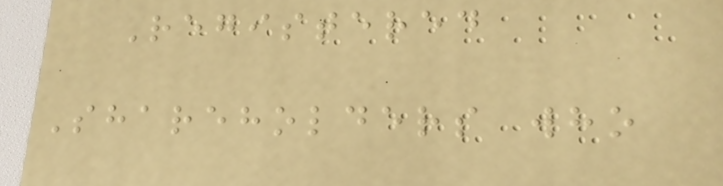Registered
Shareholders who
